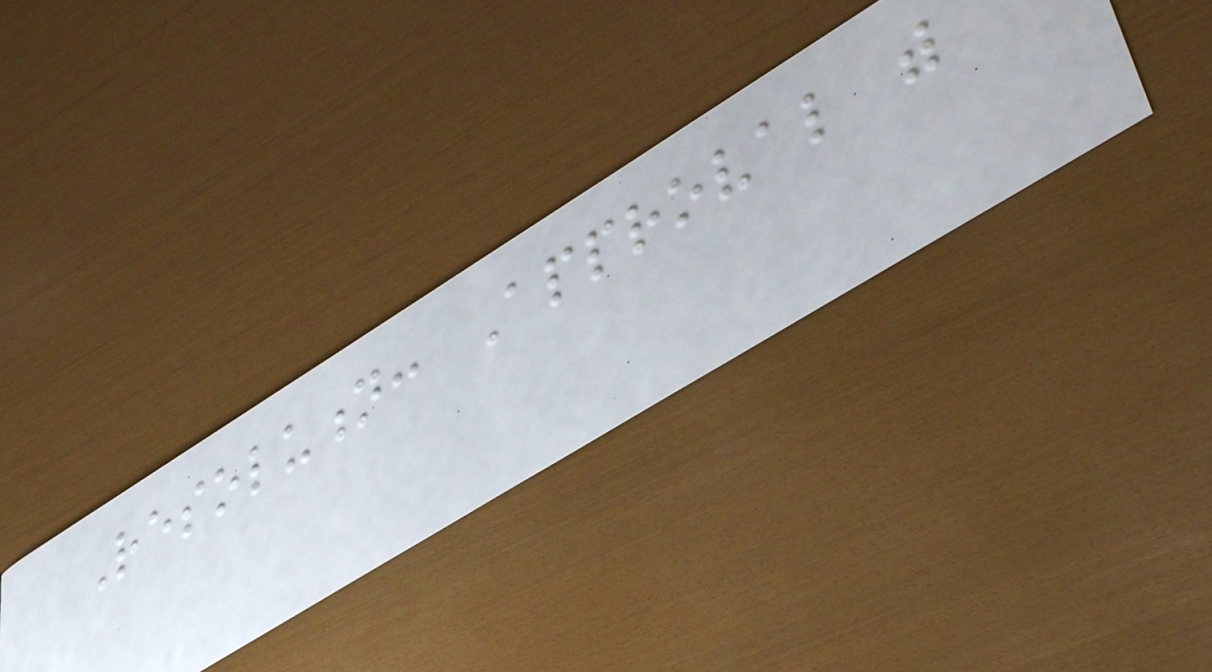Resolution: Approval with
